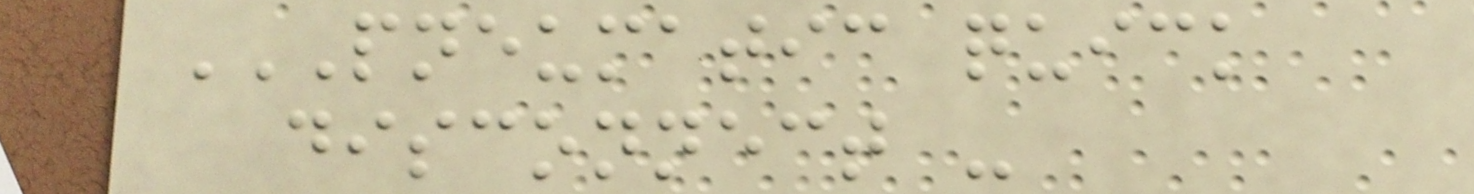PNEUMATIC QUICK
DISCONNECT -
